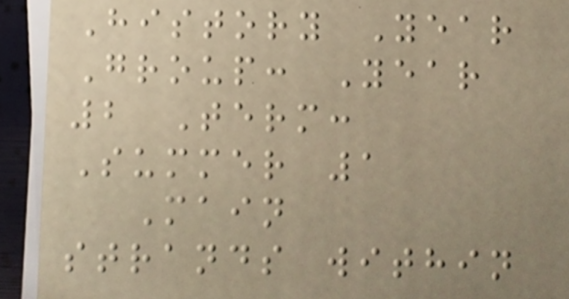History Year
Group: Year
2 Term:
Summer 1
Main
strands within
